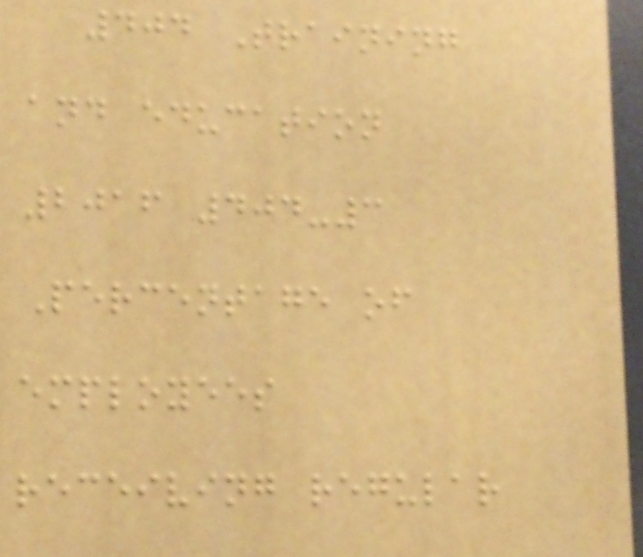404 Training
and education
2016 404-3
Percentage of
employees
receiving regular
